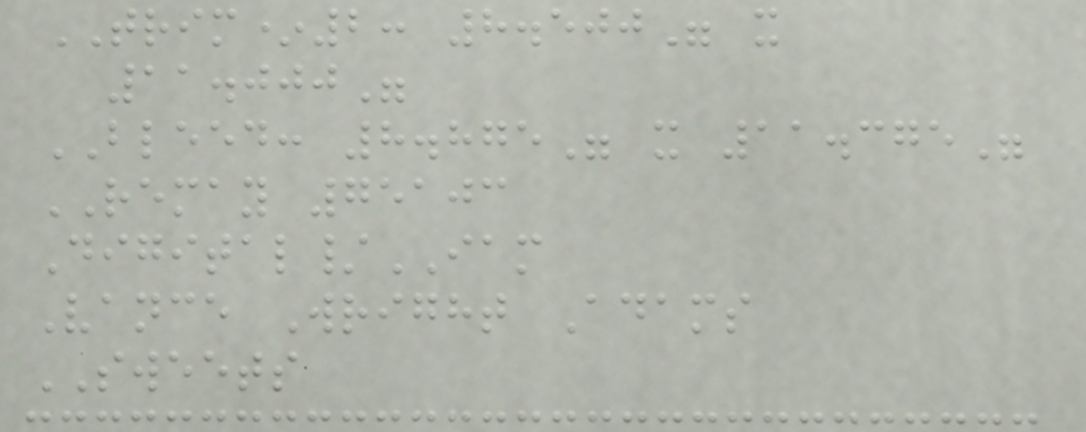TRIM*2: 8.500" x
11.000"
BLEED: 8.875" x 11.375"
REMAY 75103
Digital/IAM
Vance Wright Adams
SWEETS
